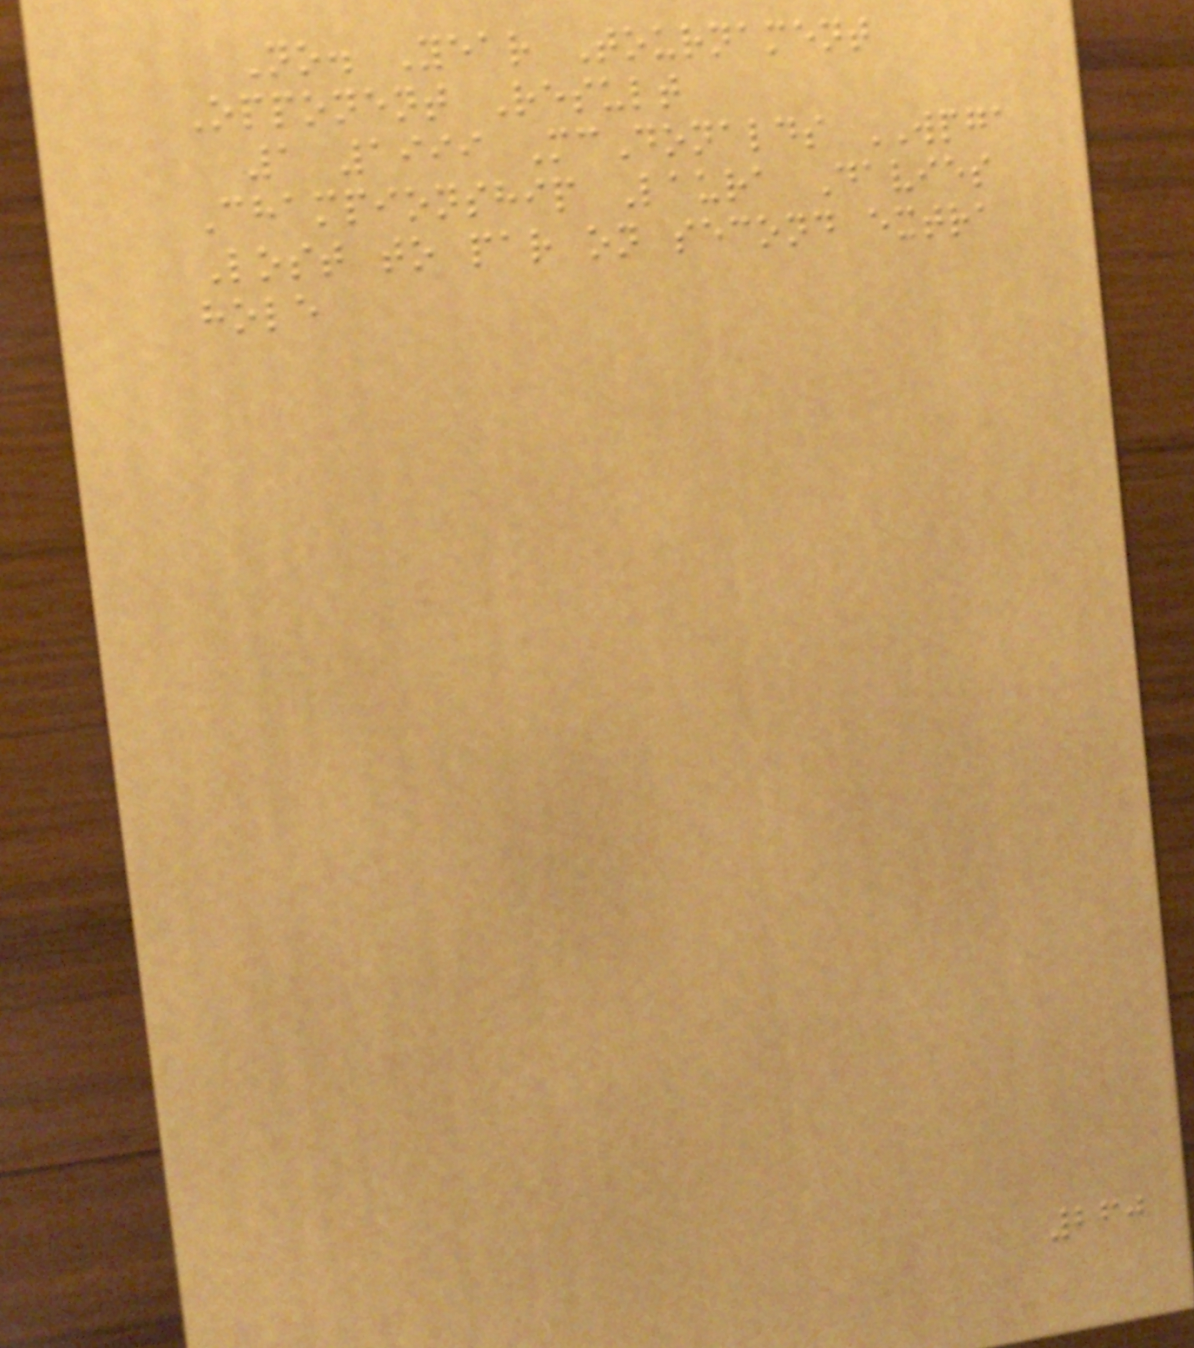No. Year Tournament
Opponent Result
1 1999 McDonalds WPGA
Championship Laura Davies
Lost to par on second extra
hole
260
